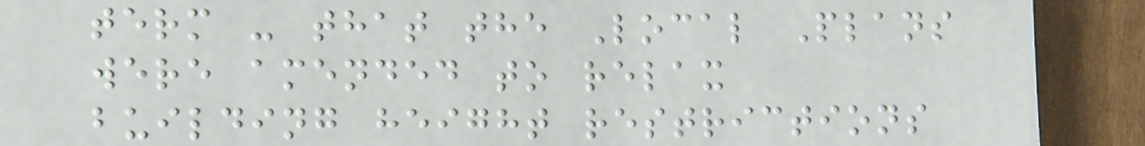term - that the Local Plans
were amended to relax
building height restrictions
